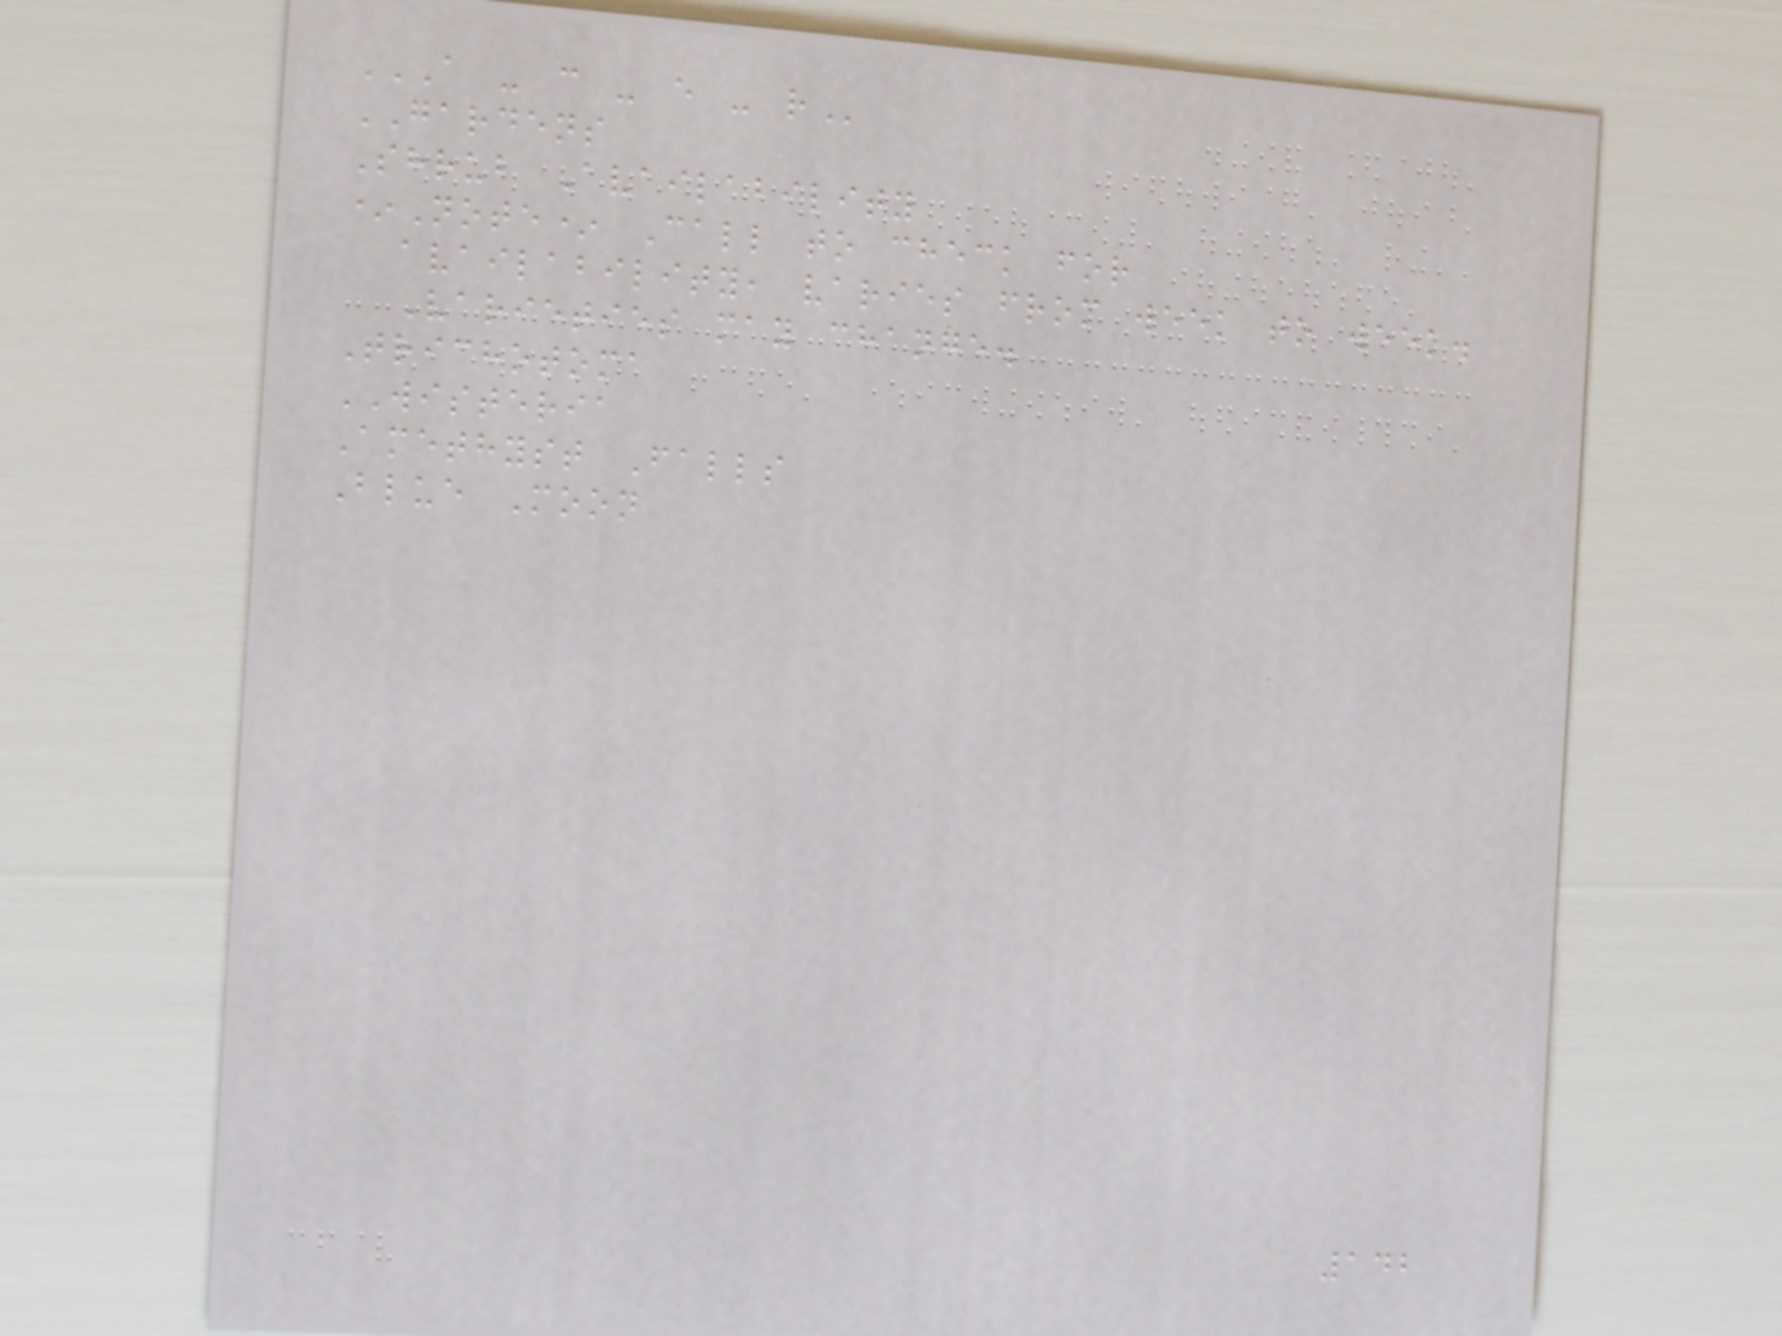A - C - E - R
GARDENS
Shrub Availability
*Note* Call to check for
availability, varies from week to week.
Varieties may change.
Trichotoma
WISTERIA
Amethyst Falls
Blue Moon
142
